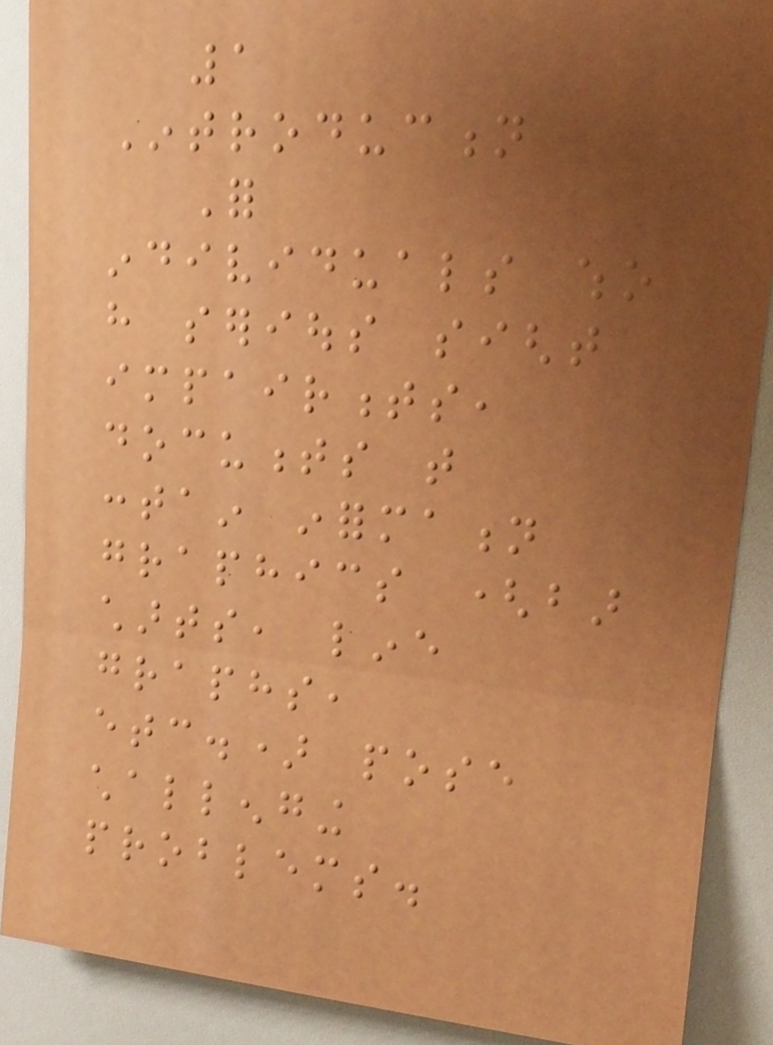1
Introduction
For
individuals who
have serious sight
impairments,
documents that
contain information
graphics (bar
charts, line
graphs,
etc.) pose
challenging
problems.
